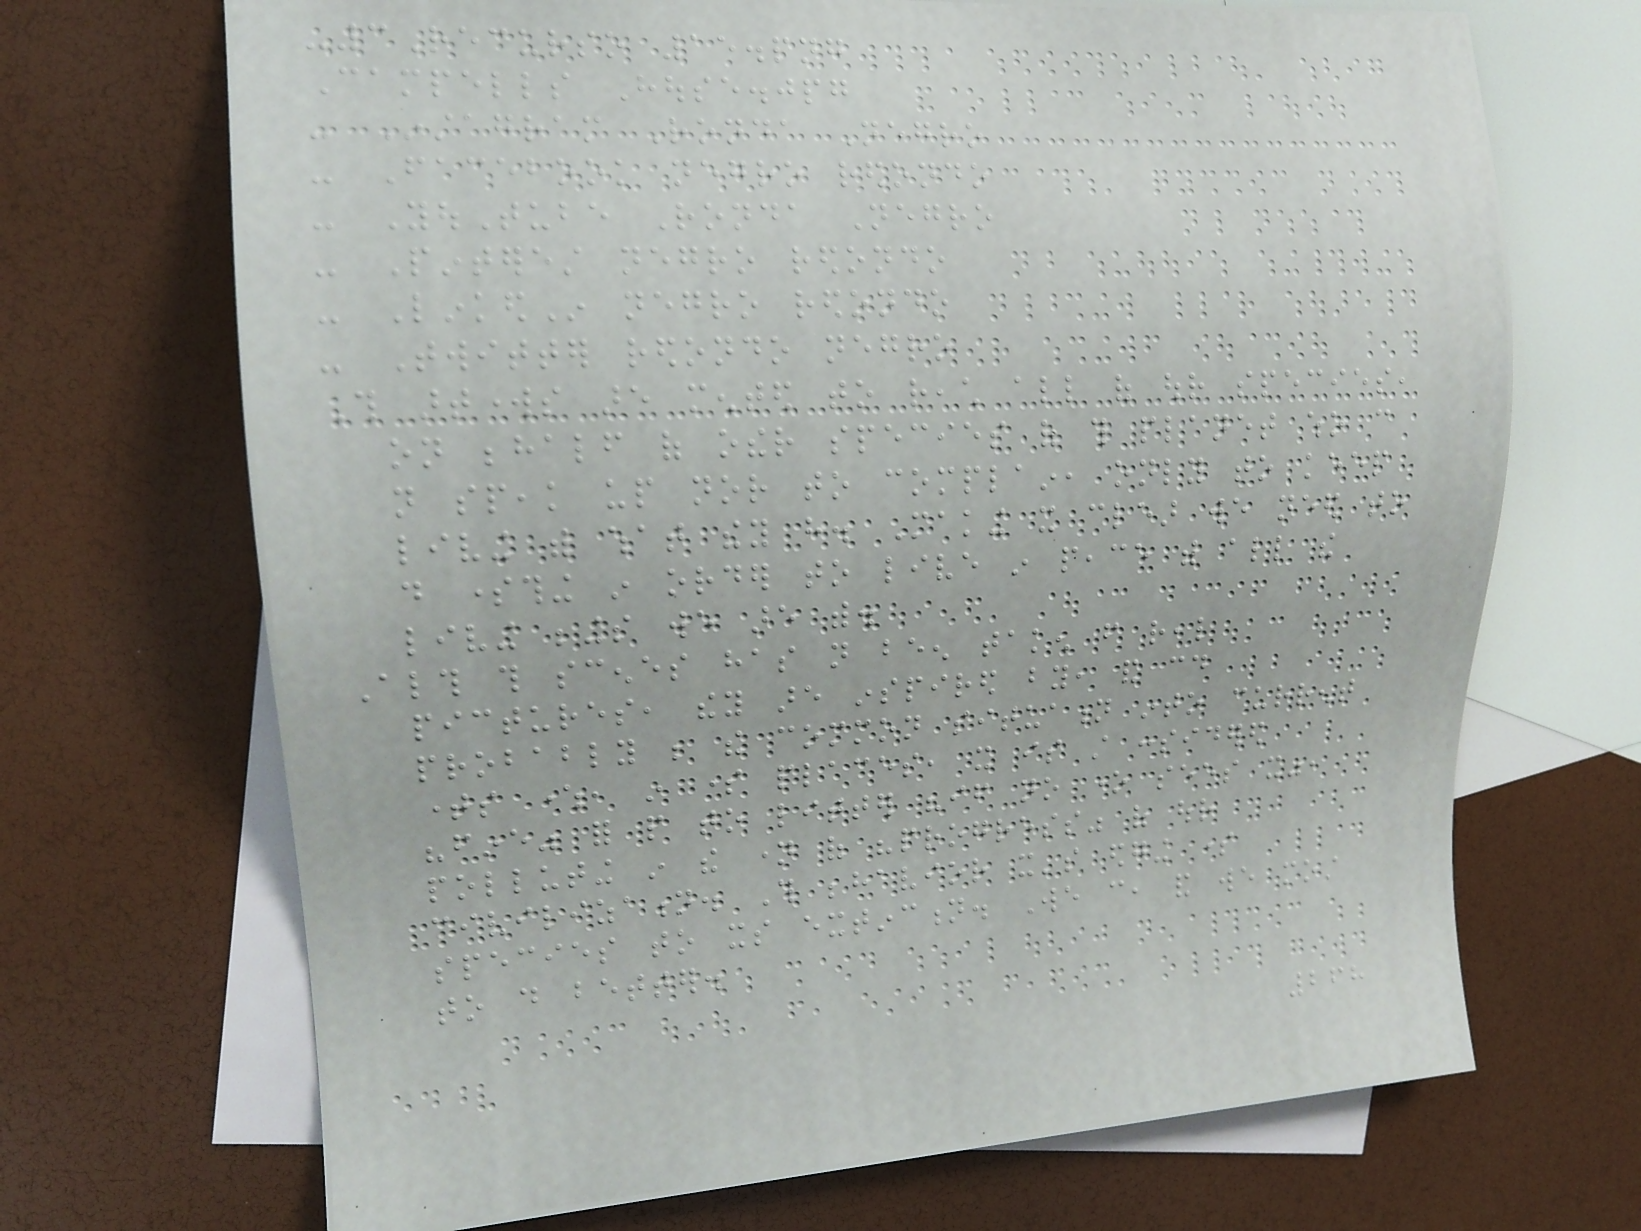-3Recurso 15.png
Campells House.jpg
- Instagram Ronda Negro
- Facebook negro redondo
- YouTube Ronda Negro
- Pinterest negro redondo
- LinkedIn negro redondo
- Twitter redondo negro
This artworks are mented to reach all of our species,
on behalf of other species of this planet who can
not speak up nor to complain, only to keep
living with what they have. Making it clear we need to
do something in order to live in peace with all the
living beings we are with.
Although this scenes has not been taken from real
pictures, they are inspired by, and could
probably be the common situation into current
times where, in some places, it is still considered
"fine" for people to litter "if no one sees it",
polluting in the name of "progress" of our
civilization. This behavior it's edging some
species to its extinction. We can, and we most
to do better.
268
